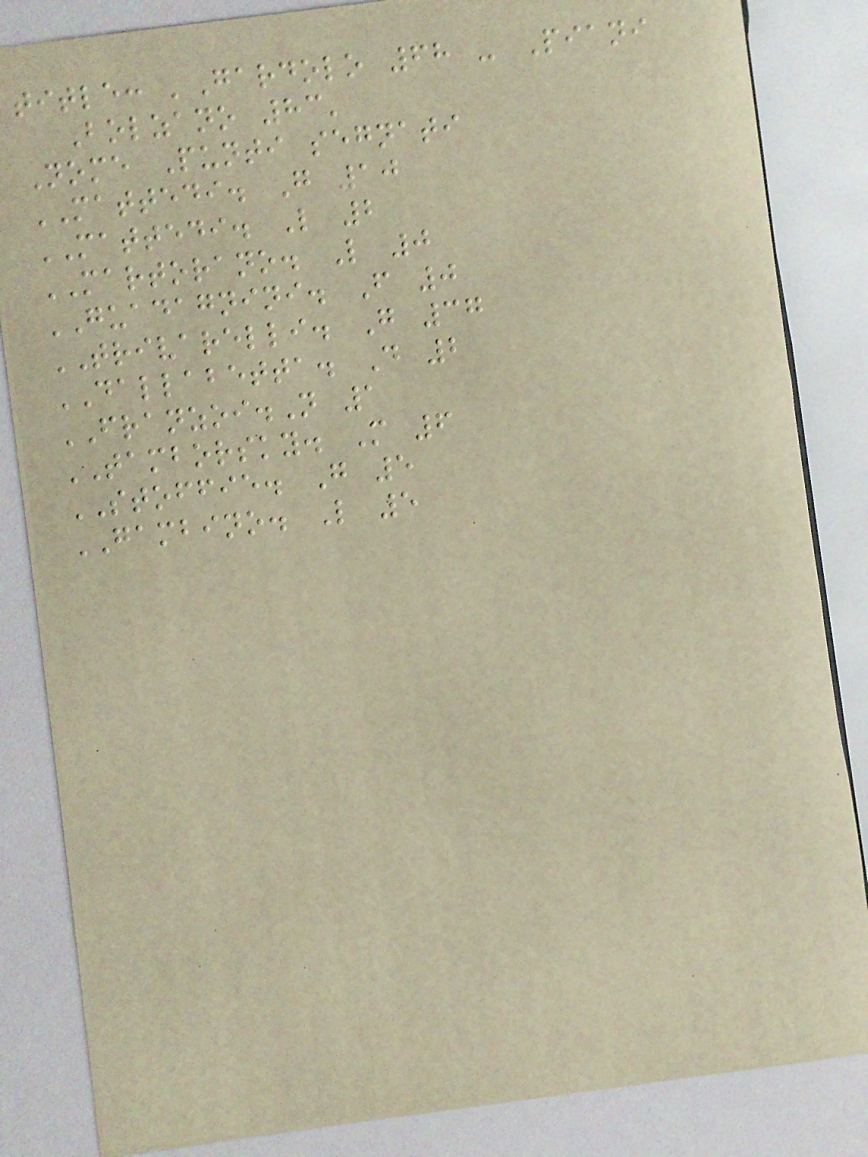title: 'Gardolo 68 - Piani
Bolzano 83'
Nome Punti segnati
MATTEDI. G 10
MATTEDI. L 2
MARTORANO. L 0
GUADAGNINI. F 0
TRIVARELLI. G 37
DALLABETTA. D 2
FRANZOI.N 1
TAMBORSKY. M 6
STOFFIE. G 5
GAMBINO. L 5
